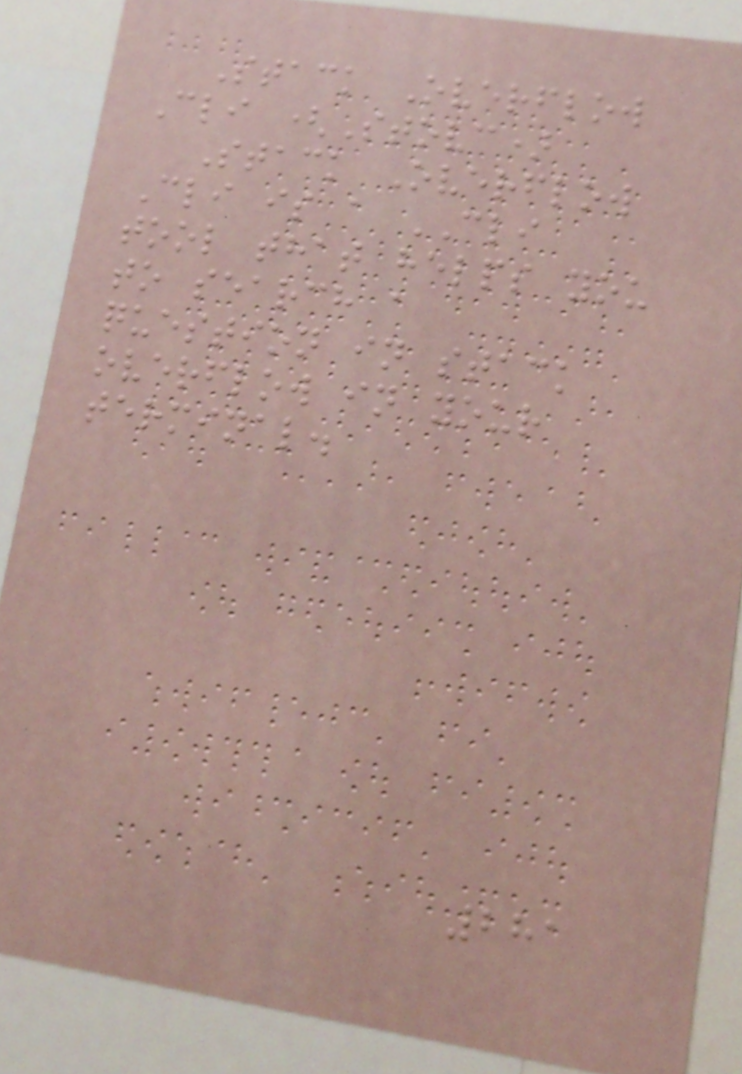Stack Overflow
Cli (Stovc)
Stack Overflow
Cli is a CLI
tool that helps you
to search a
question in stack
overflow in your
terminal.
281
